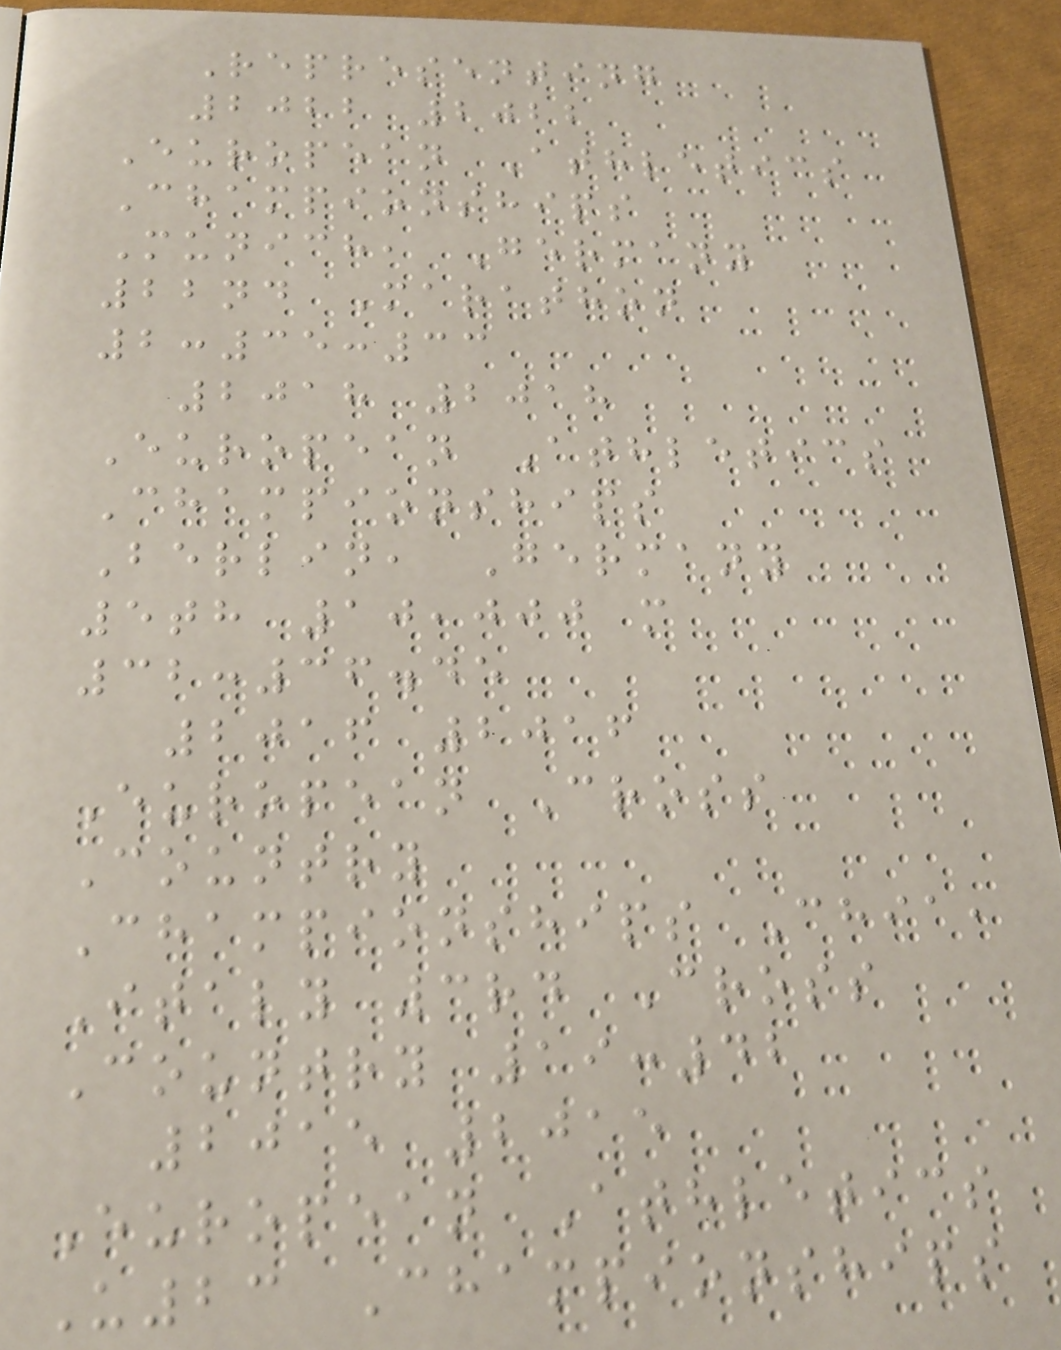Representing
2022 2022
European Athletics
Championships
Munich, Germany
22nd Marathon
2:35:33
2018 2018
European Athletics
Championships
Berlin, Germany
5th 10,000 m
32:36.45
2016 2016
European Cross
Country
Championships Chia,
Italy 3rd Cross
Country 19:42
2015 2015
European Athletics
U23 Championships
